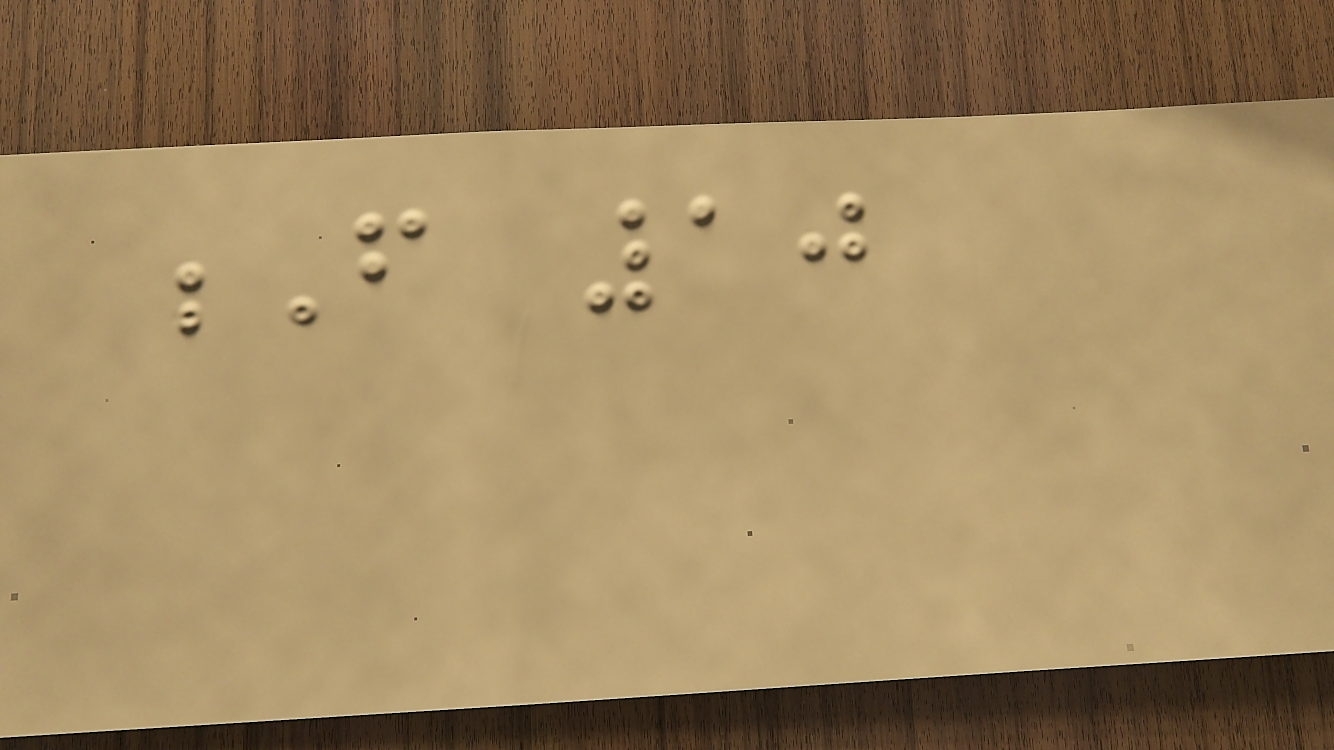F 10
